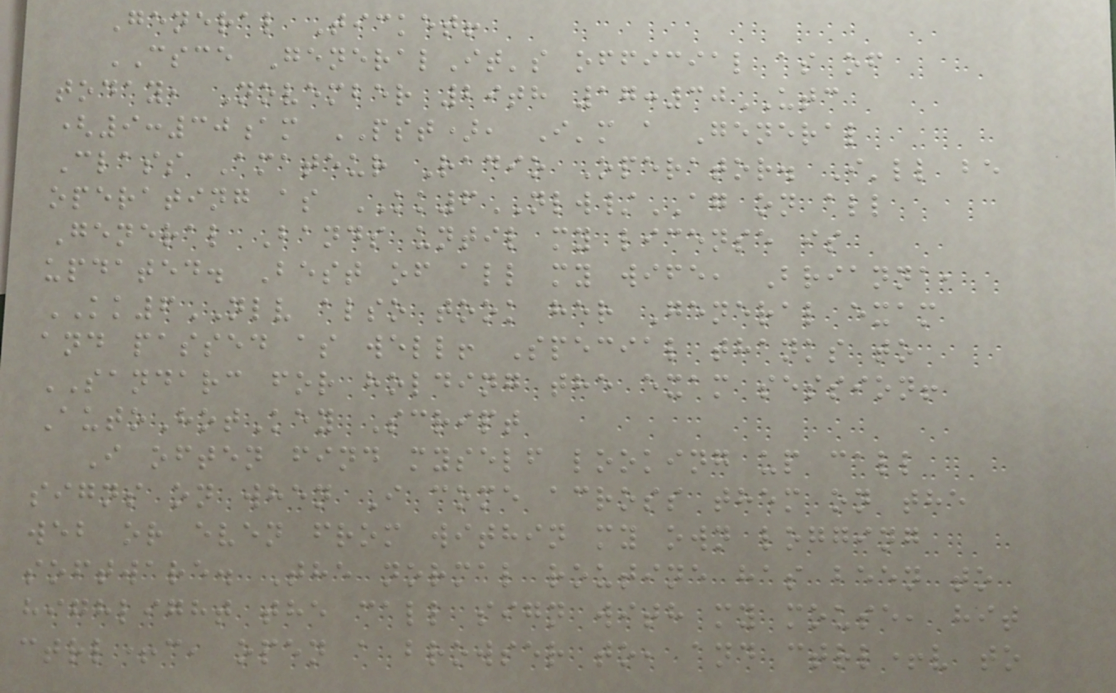General Ticket!
CSCE GeneralIt's official as of
today, November 29th 17:30UTC
(9:30am PST), I'm a General
Class Amateur Radio Operator. I'll be
operating as KK6NLW/AG on all
General Bands until my license is
updated. Best of all my wife, Brianna,
KK6NLV also took her General exam
and passed as well! Special thanks to
SANDARC for holding the exam session!
AutoHotKey Script
I often find myself looking up call
signs on when I come across them on the
web or even from within my own logging
software. The normal routine has been to
highlight the call sign with my mouse, hit
ctrl+c, open a browser to, and ctrl+v to
